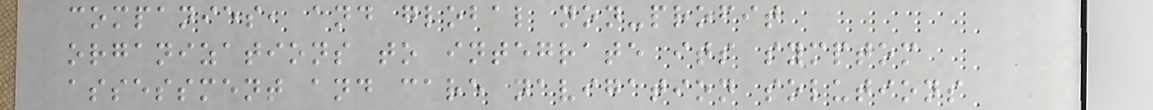companies, and global non-profit
organizations to integrate its symptom
assessment and care navigation solutions
